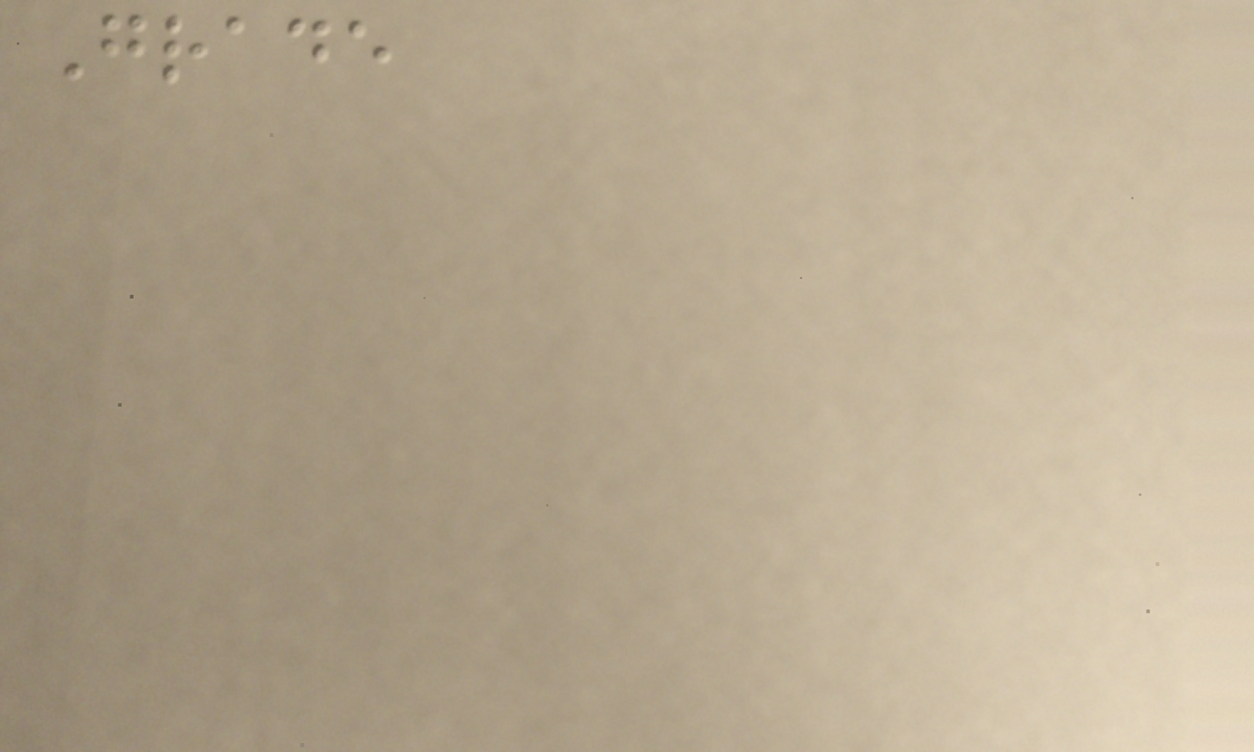Grade
